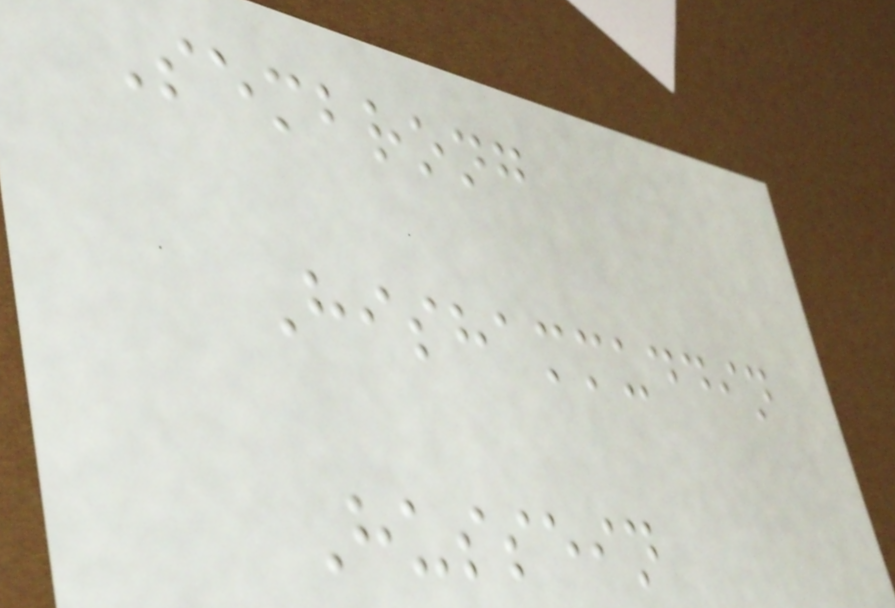Sembrong
Hishammuddin
Hussein
